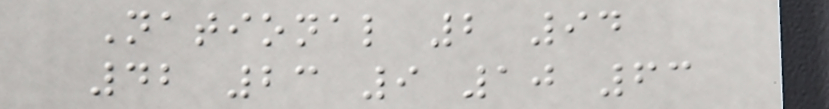National 2 94
42 23 9 10 63
